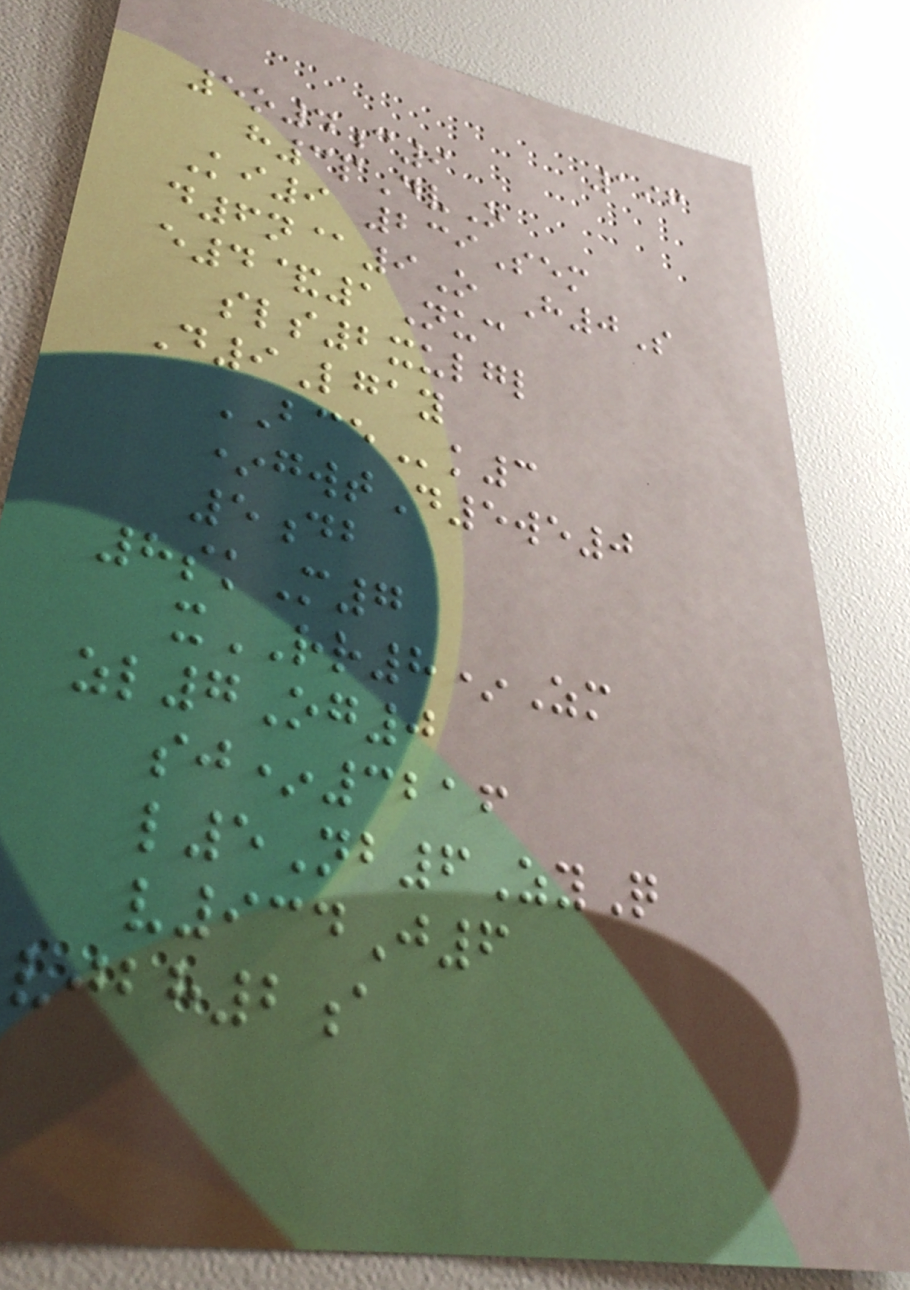196
5o4c9
h3pDvO
Ki9 239Sem
d6n@9O H0S
e4&1Nuc
sls2xulgl
D9Lgay
BCEk3
*gwtD5we0
5db
8skM7
xRR8*Zm
zl7Og0
sj*3216
l5Nb6ZyQ
v934J6
vjbh2a
